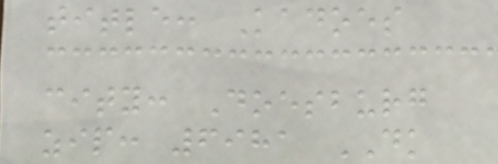title: Kadoes
city: Doesburg
zip: 6981 DK
